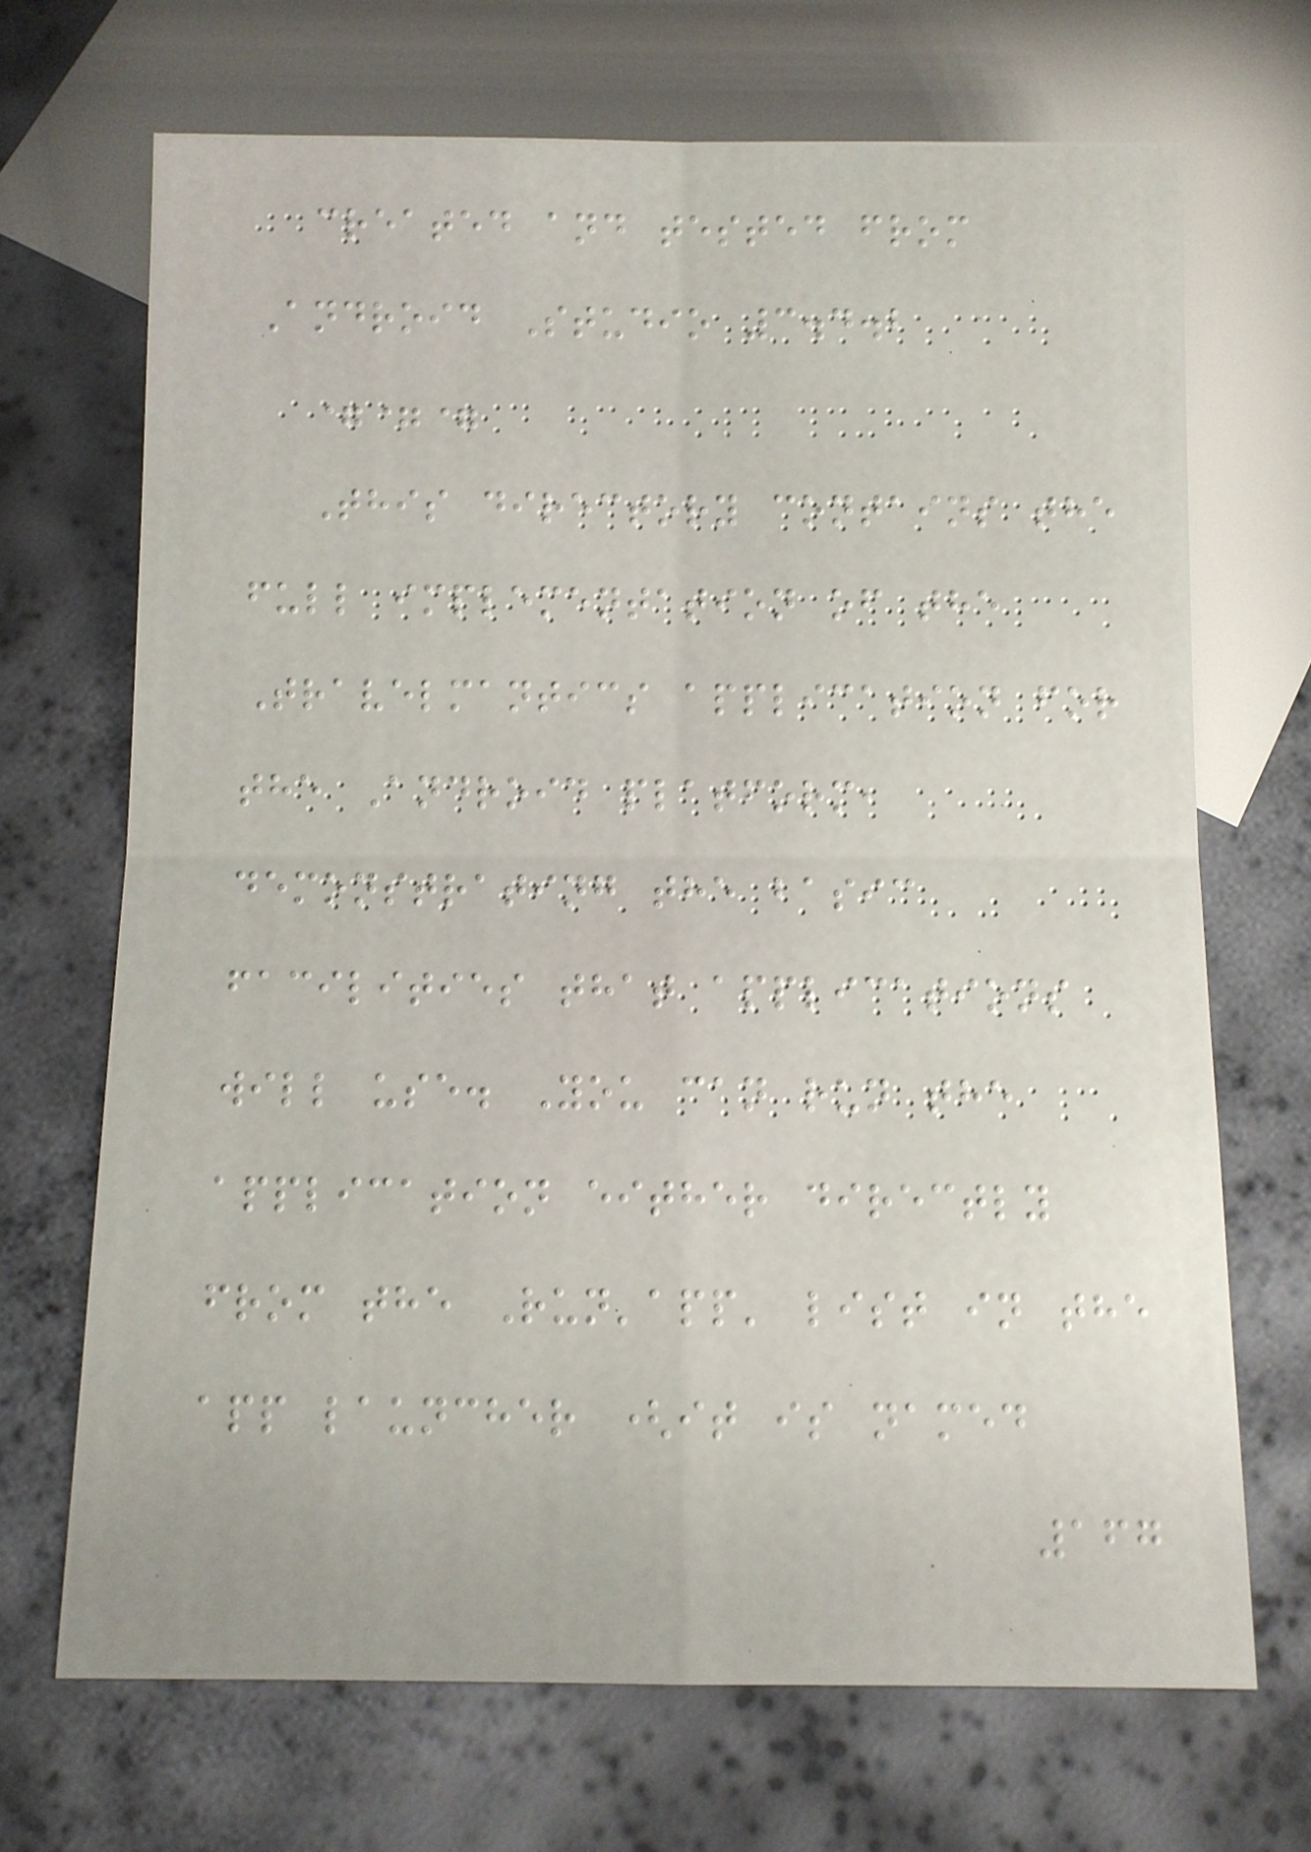created and tested from
Android Studio 3.4.2
===
This directory contains the
full implementation of the
Travelmantics application for
the Android platform,
demonstrating the basic
facilities that applications
will use. You can run the
application either directly
from the Run'app' list in the
app launcher (it is named
167
